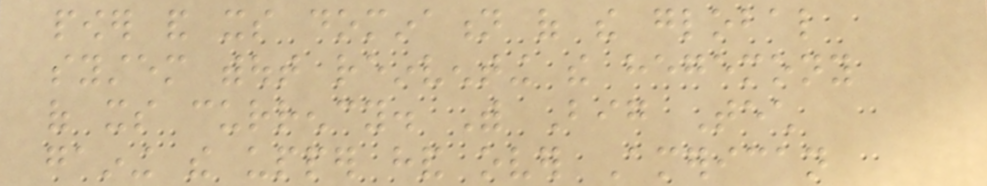power and its domination of the global
system without reinventing the hegemony
of its currency. With Big Tech
gaining the upper hand over American
